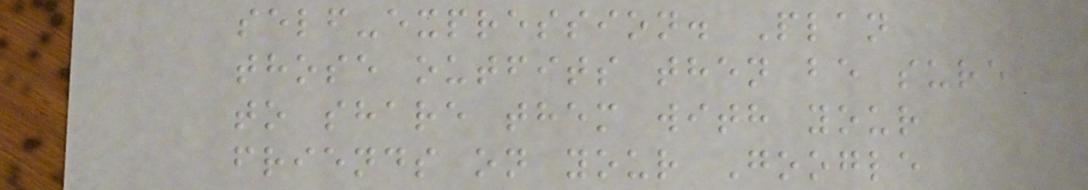self-expression. Plan
those outfits then be sure
to share them with your
friends on your Google
